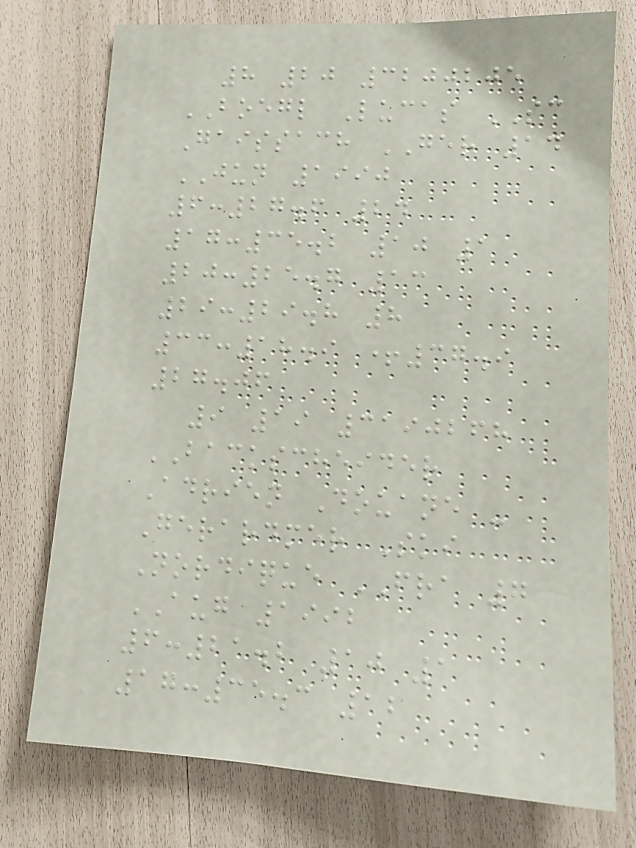8 20 3200205
BOEGL Lucas SC
Gaissach GER 14
JUN 1990
6:27.6 24
17:35.2 10 1
20:25.7 13
29:29.8 8
33:18.9 +37.9
27.06
9 19 3190268
BACKSCHEIDER
Adrien Douane -
Gerardmer Ski
Nordique FRA 7
AUG 1992
6:21.2 10 1
17:35.3 12
